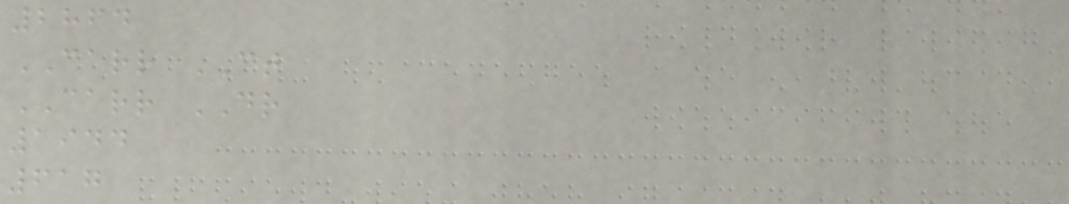2864
CARR CT
CARR DR
1944
617
